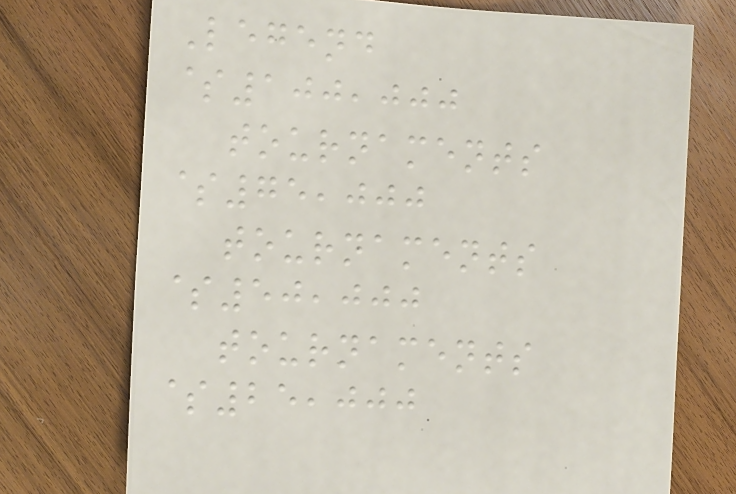Legend
$100,000
tournaments
$75,000
tournaments
$50,000
tournaments
$25,000
